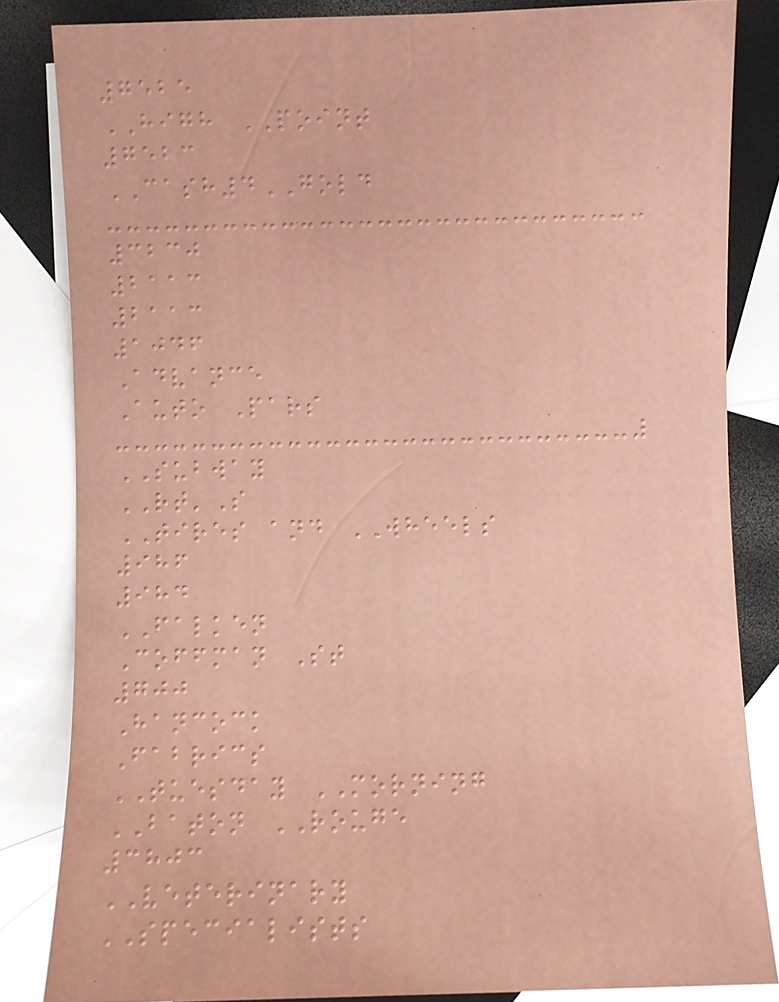7525
HIGH POINT
7523
CASH4GOLD
3230
2113
2113
1046
Advance
Auto Pars
SUBWAY
RT'S
TIRES and WHEELS
986
984
FALKEN
Coffman St
700
Hancock
Fabrics
TUESDAY MORNING
BATON ROUGE
3803
VETERINARY
SPECIALISTS
